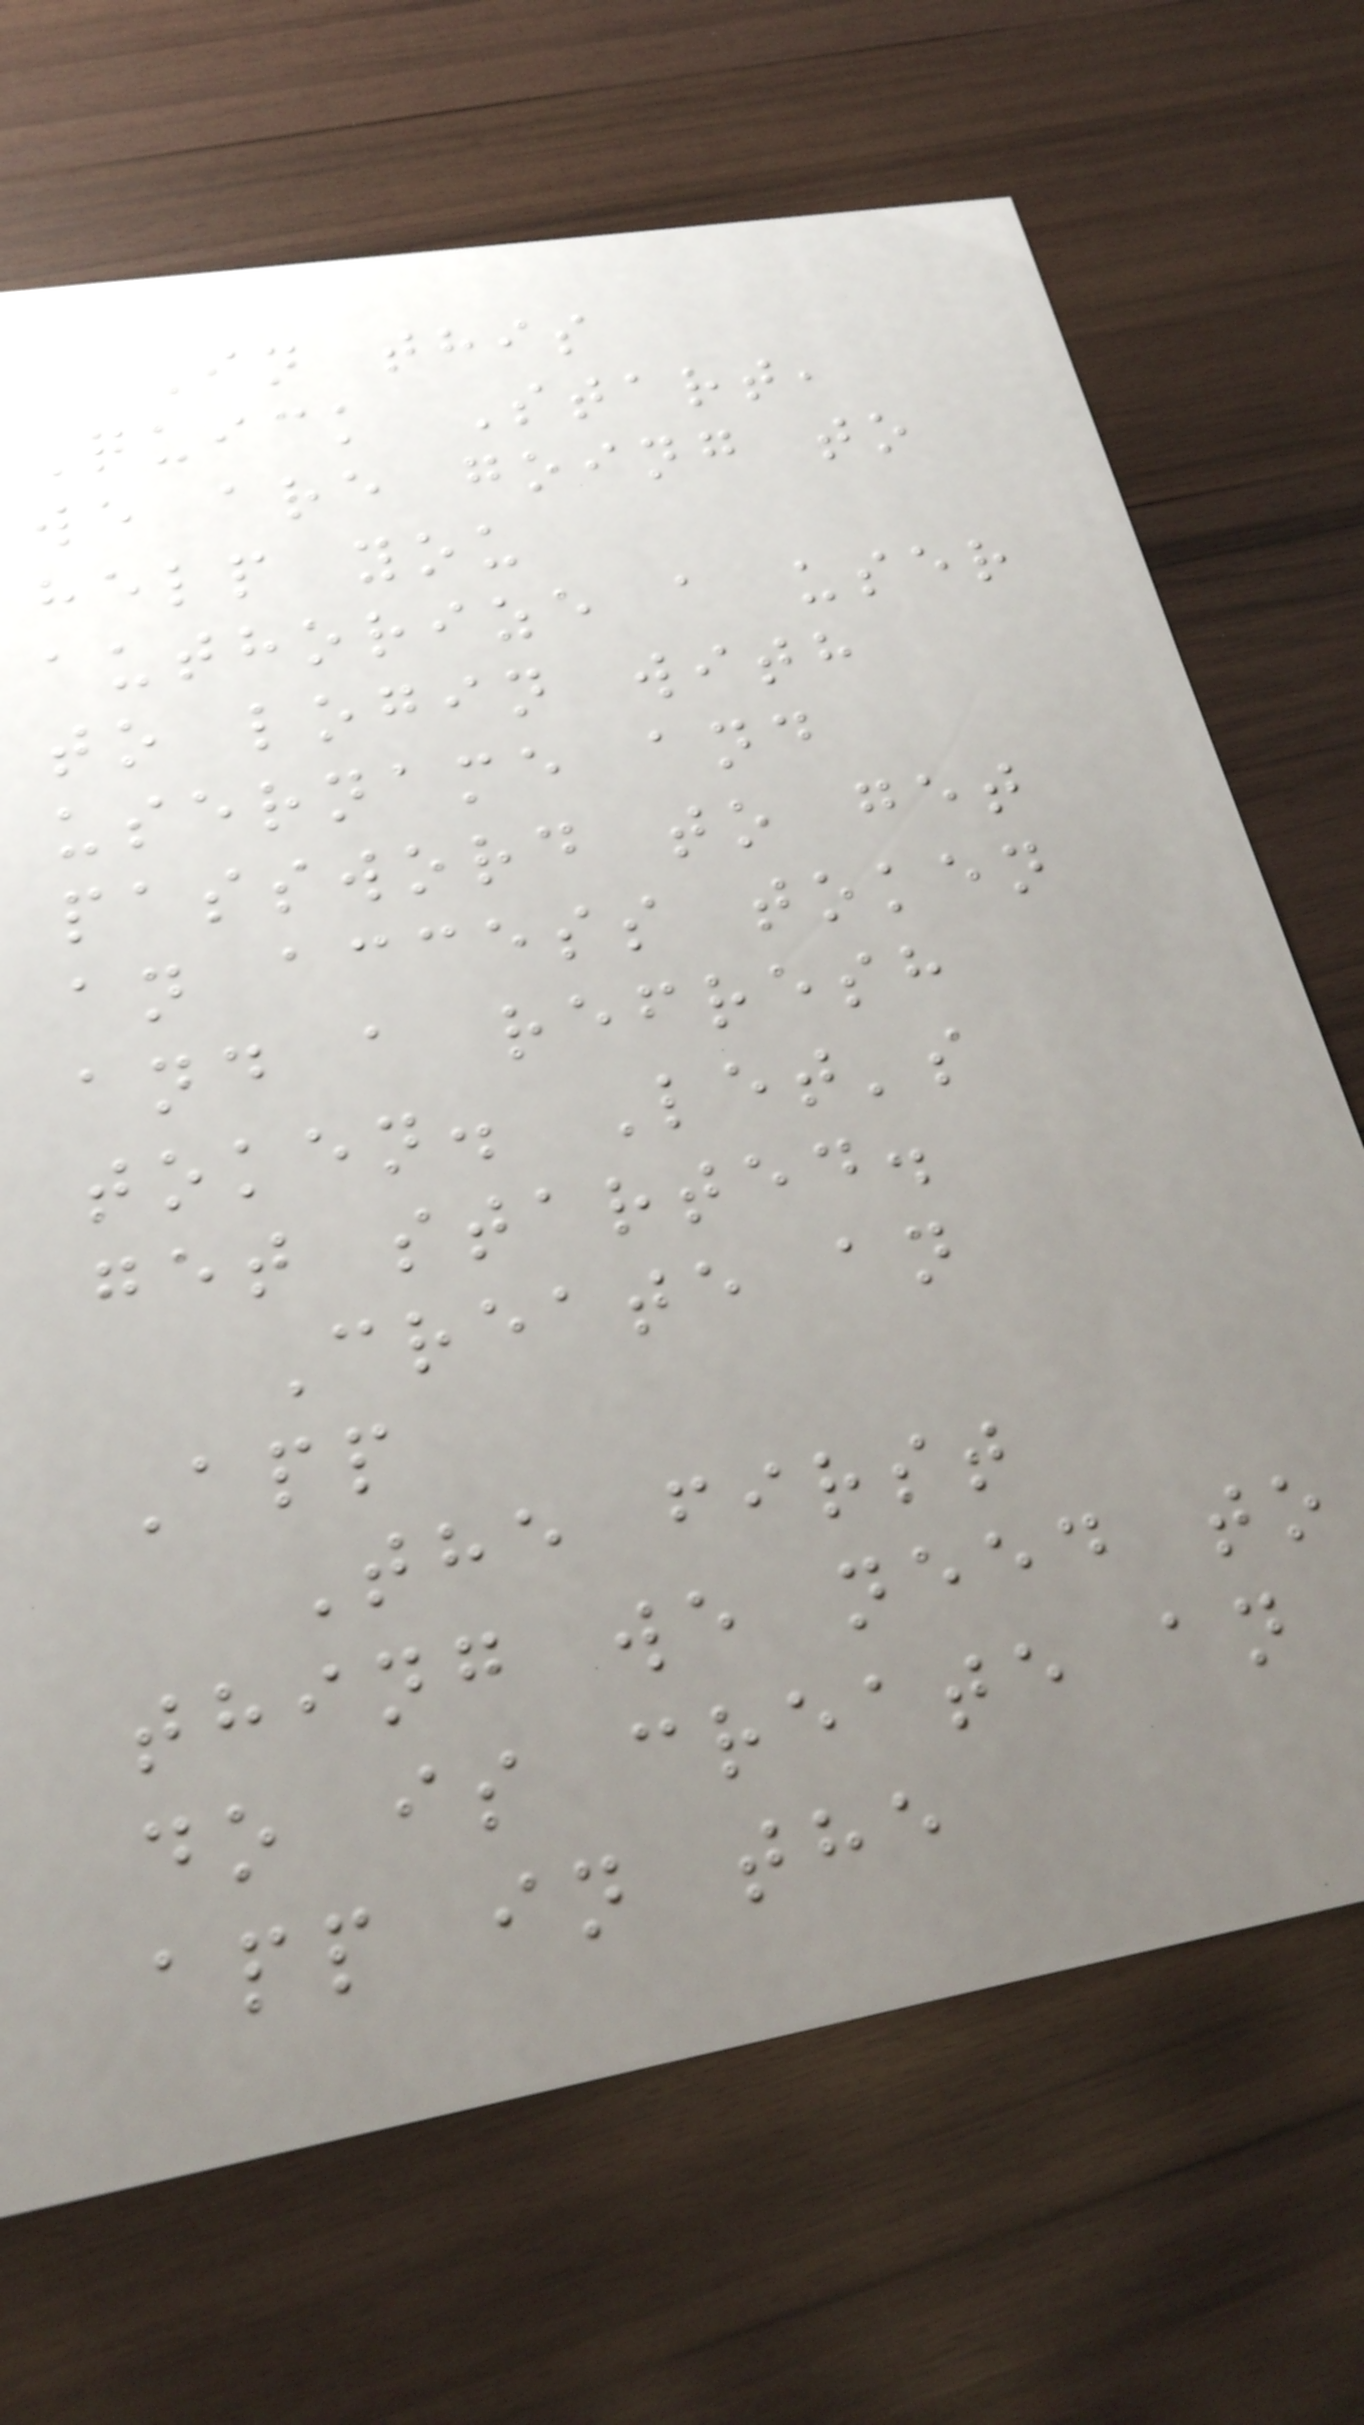In this
Quick Start,
we are going to
help you
authorize a user
to login with
username and
password to get
an access token
and a refresh
token. Let's
get started.
Create an
App
The first
thing we need to
do is create an
app in the
